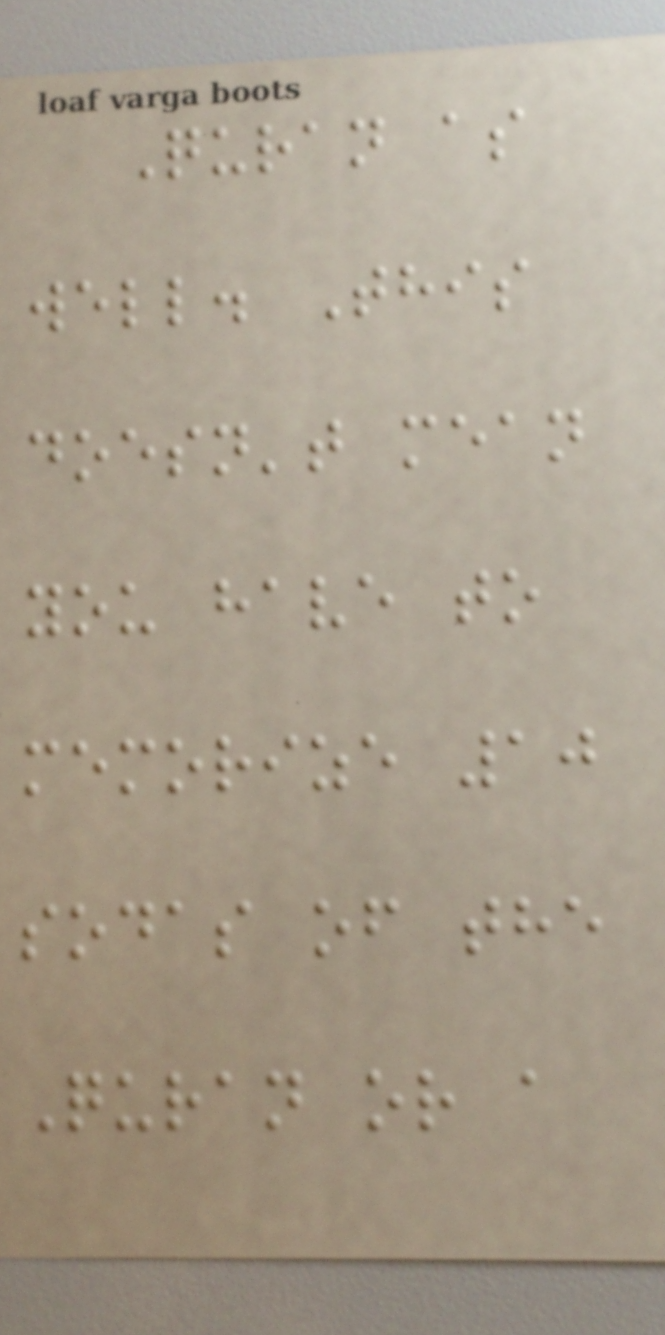Quran as
well. This
doesn't mean
you have to
memorize 10
sodas of the
Quran or a
